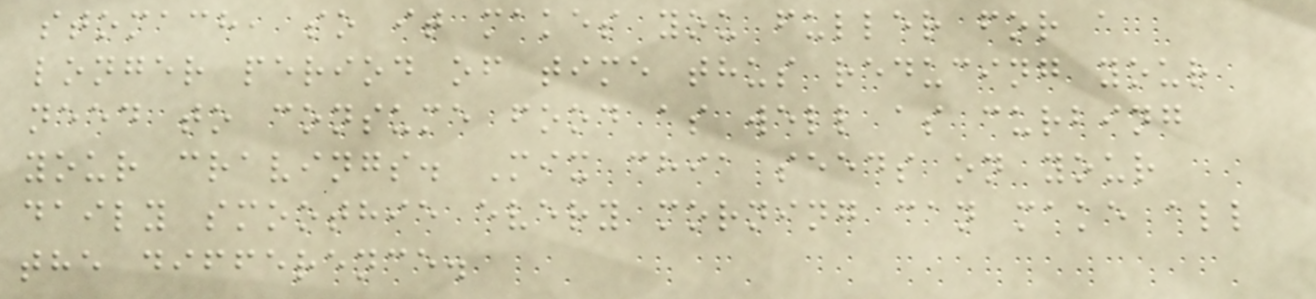stomach, so it makes you fuller for a
longer period of time thus reducing your
need to consume food as well as curbing
your cravings. Mix chia seeds on your
daily smoothie every morning can make all
the difference.
